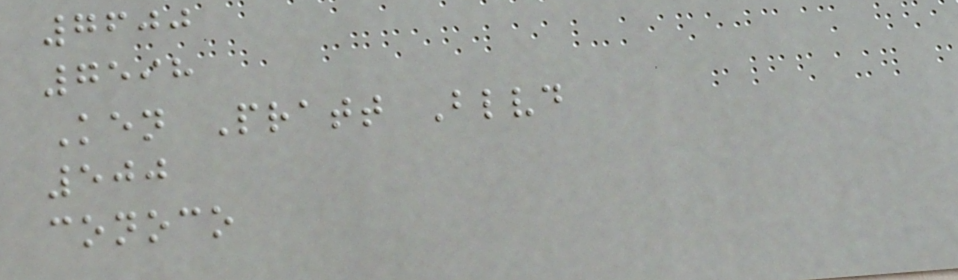7600
7598
Ken Pratt Blvd
500
conoco
